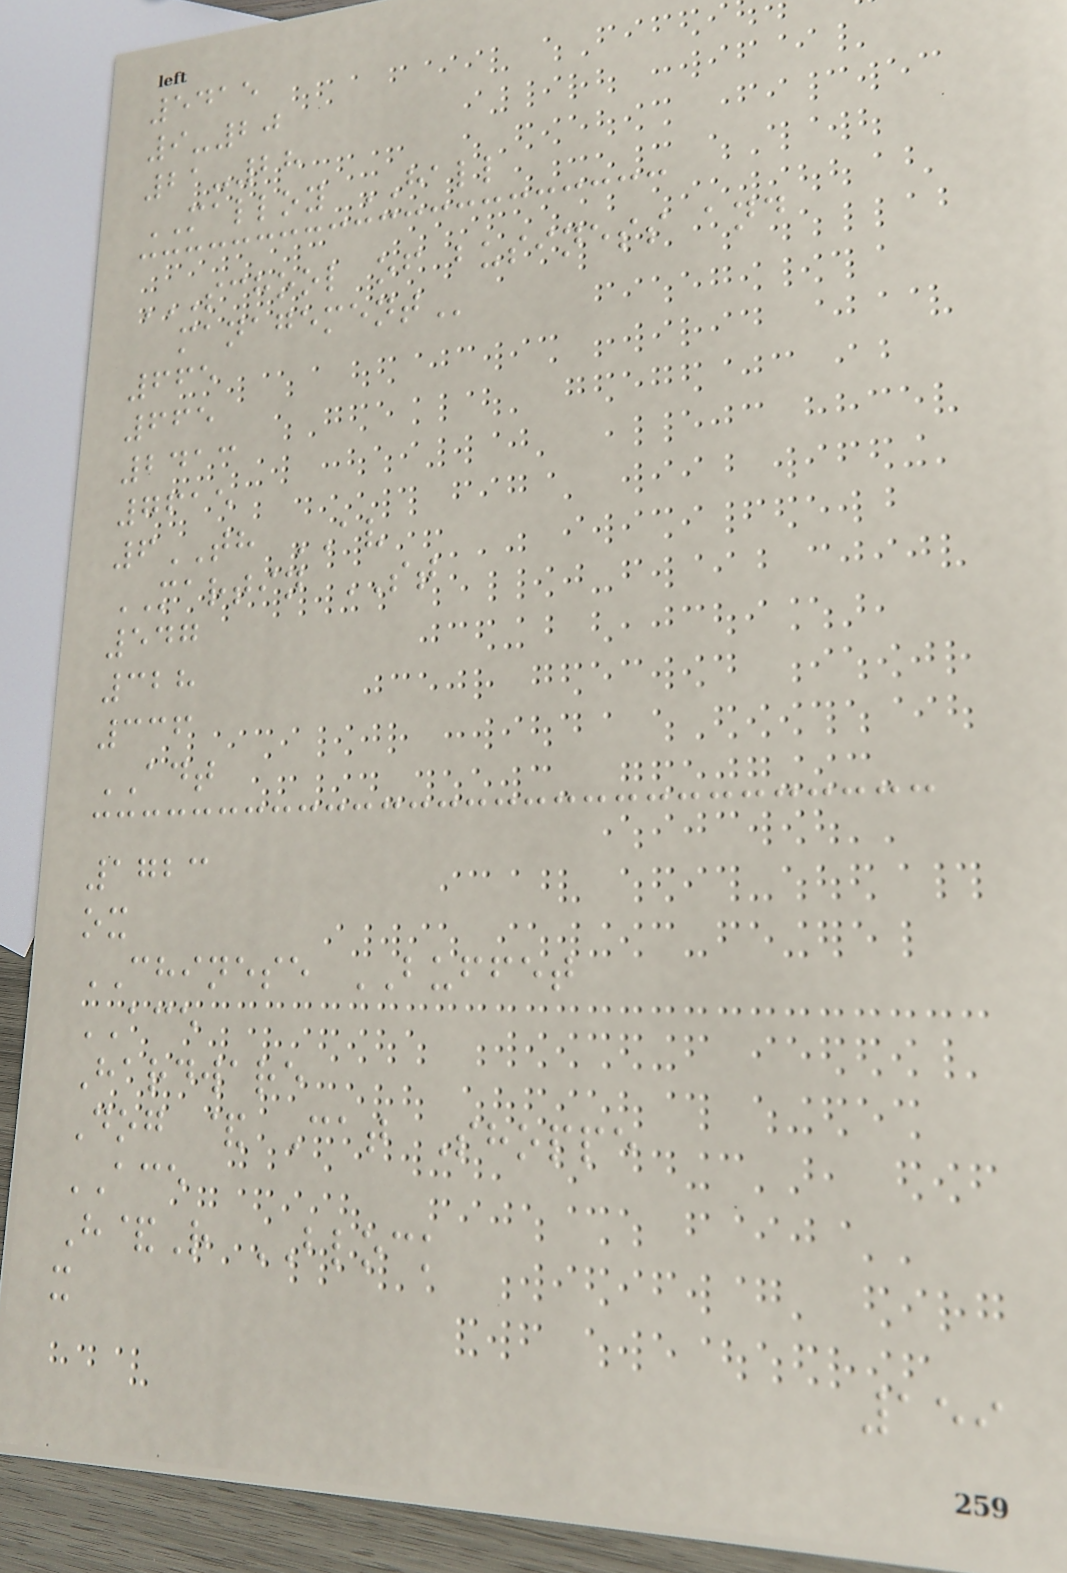5415
9-20
21-28
MALLOY HALL
SCHOOL OF BUSINESS AND
MANAGEMENT
665
665
2413
7615
6TH AV
MARTIN ST
547
328
336
ADT
1723
ox
CHINESE BUFFET
ACE
Hardware
Dog & Cat Shoppe
ACE
H&R BLOCK
x
159
